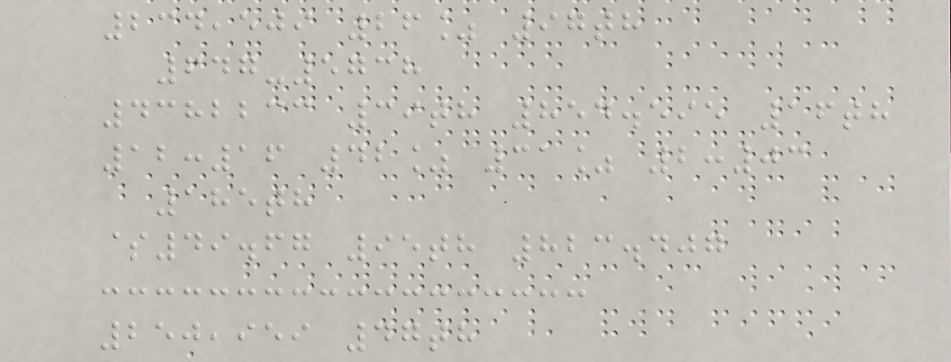234,509 26% 97th
647-5738
4382233 39th 854.595 16th
12:16 42% 31% 2:03
185th
$49.67 95th 823.407
250,959 47th
